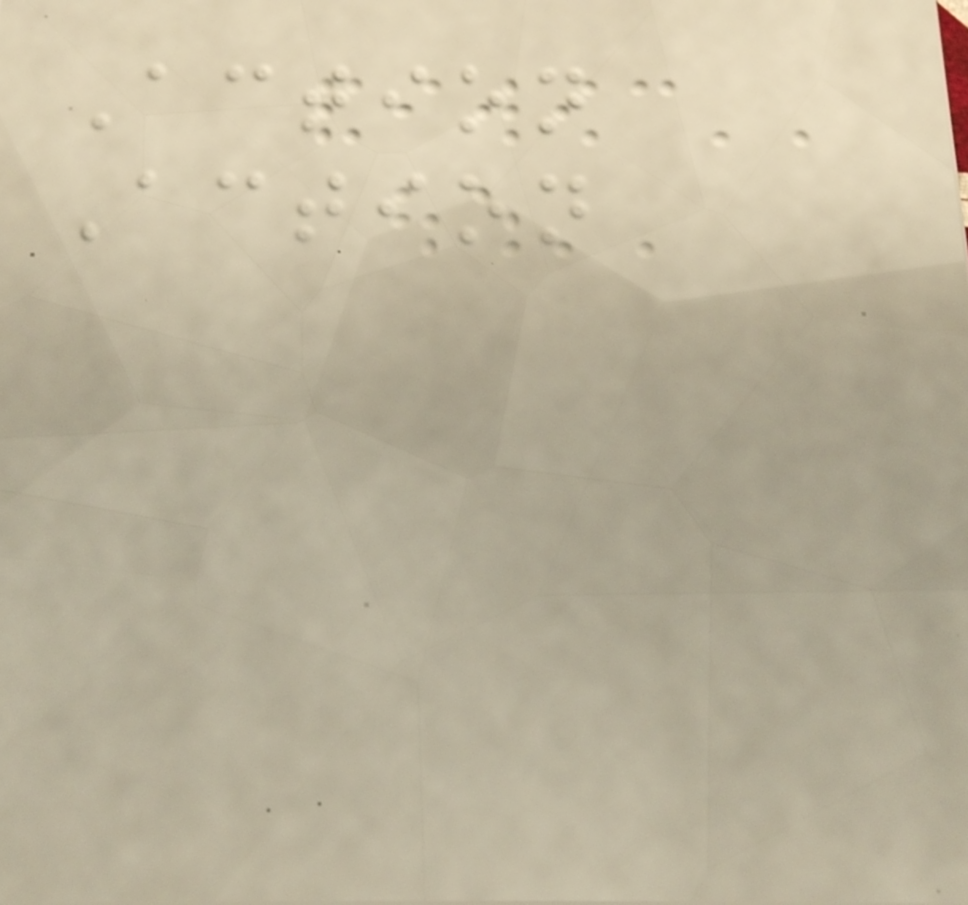Action
Action
